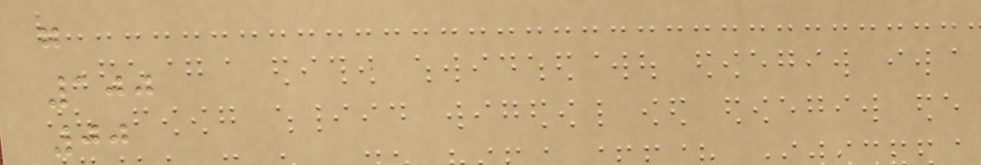g
100
00
